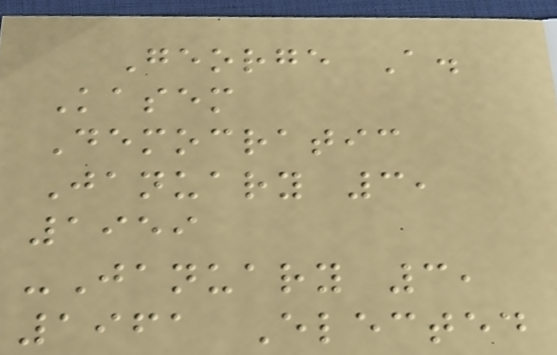George A.
Kasem
Democratic
January 3,
1959
-January 3,
1961 Elected
